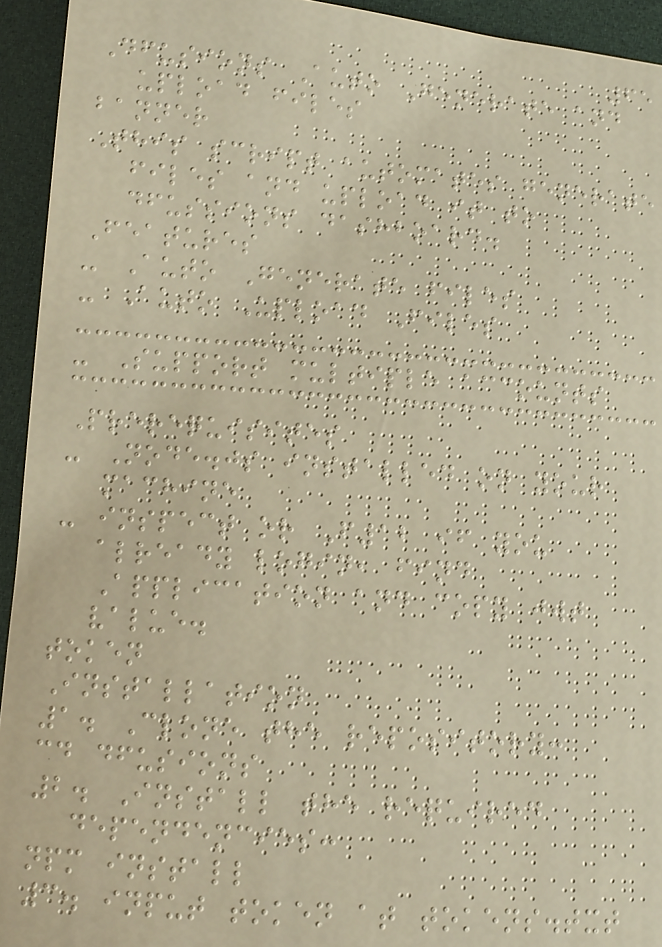65
Dfusions Auto Generate and
upload files
banner
This script automates generate
files and upload it to
dfussions dashboard.
Features
- Auto Generate files
- Auto Upload Files
- Support multiple accounts
Prerequisites
- Node.js installed on your
machine
- inspect or F12 if you
already login, find
Application and copy jwt
value.
token
Installation
1. Clone the repository:
cd dfusions
2. Install the required
dependencies:
npm install
3. input token at tokens.txt
